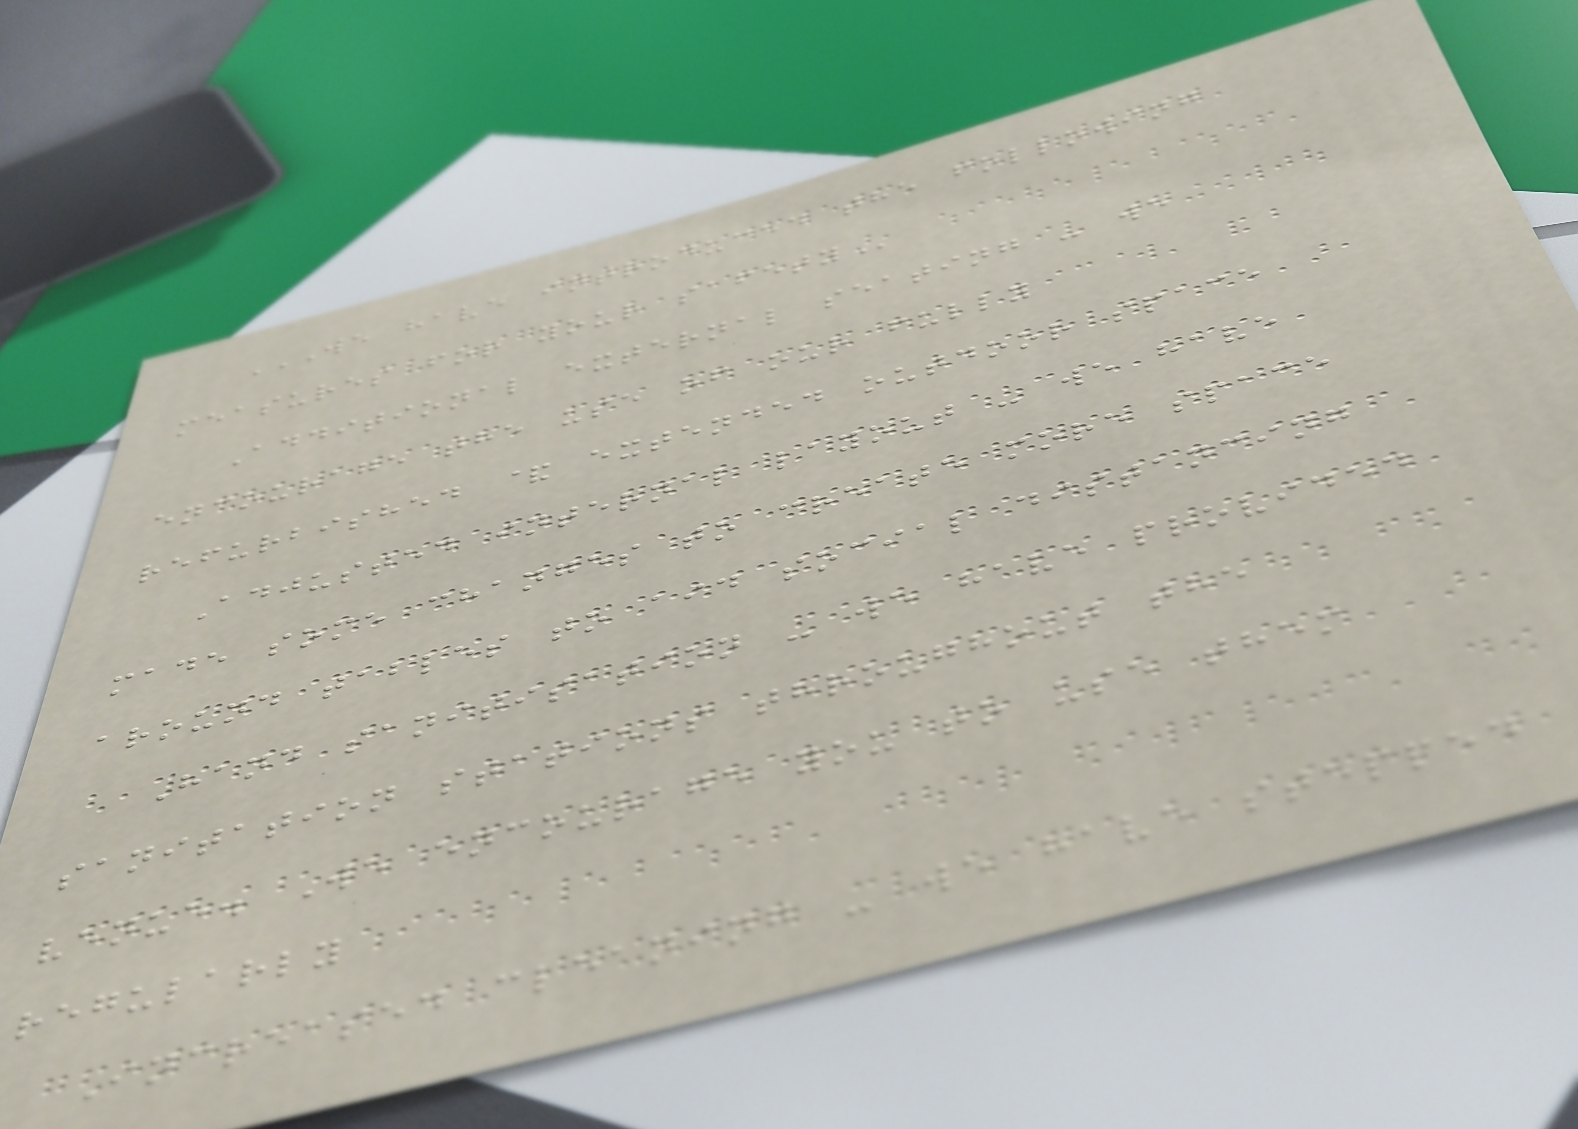WE HAVE INTRODUCED THE FOLLOWING
MEASURES FOR YOUR SAFETY
Additional external seating - we
encourage the use of our fully
refurbished & extended outdoor space
Adjusted internal layout - we have
made some changes to create more space
around tables to aid social distancing
Hand sanitisation - we have provided
sanitation stations throughout the
venue. We encourage you to use them
regularly
Increased cleaning - we have stepped
